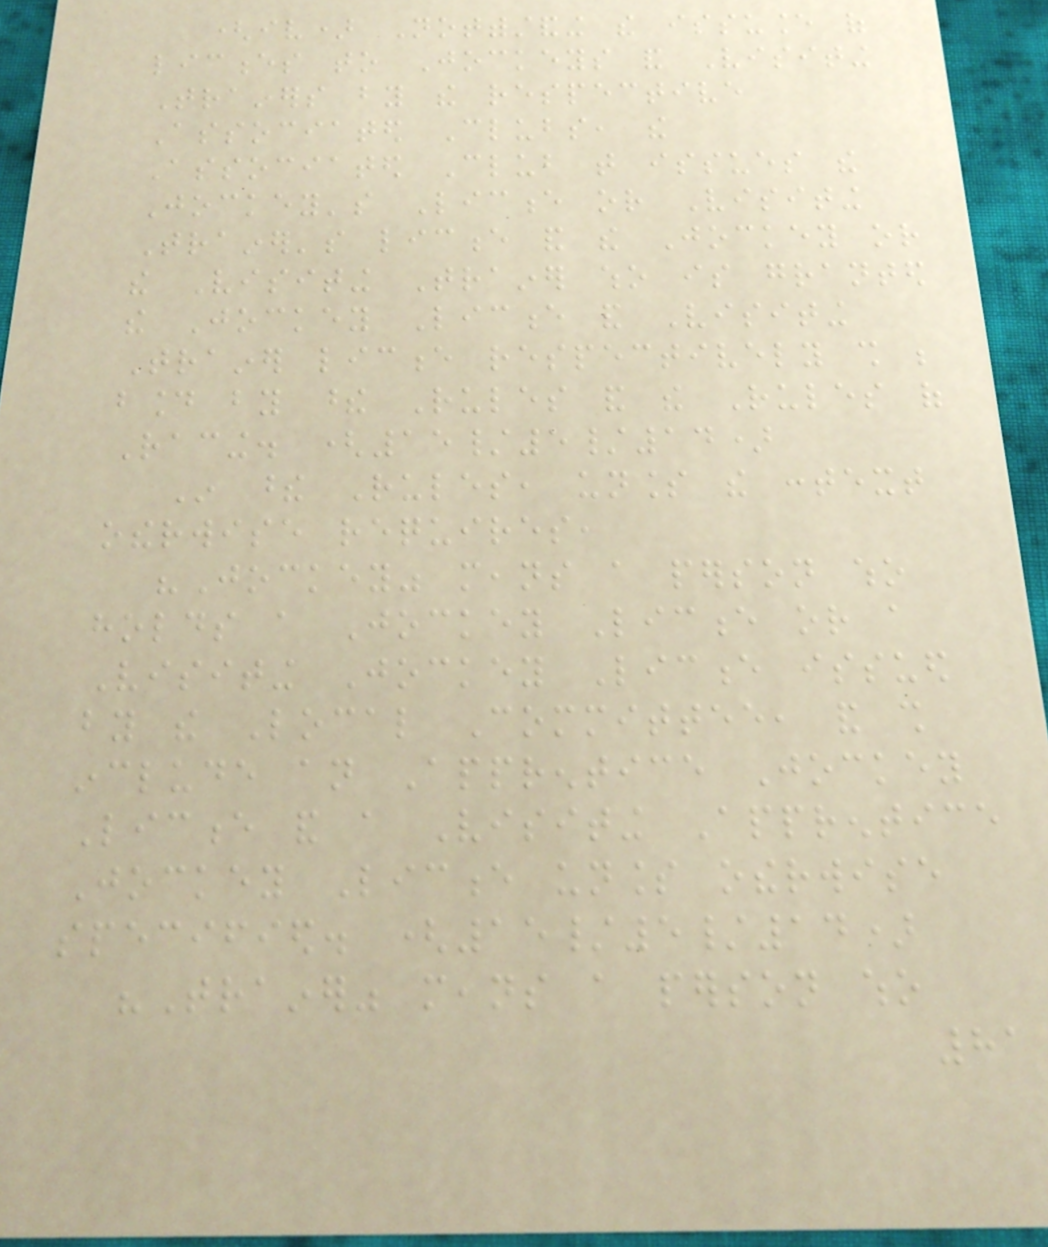(iv) Notwithstanding the issuance of
licences to Jockeys and Visiting
Trainers by the respective
Associated Clubs, the
Associated Club that issues the
Jockey's Licence or Visiting
Trainer's licence and the Jockey or
the Visiting Trainer who is granted
the Jockey Licence and Visiting
Trainer licence respectively shall be
bound by these Rules and the Rules of
Racing. (15/5/14)
In these Rules, unless the context
otherwise requires,
"Jockey" means a person who
holds a Jockey Licence or a
Visiting Jockey Licence issued
by the Local Committee, and shall
include an Apprentice Jockey
Licence and a Visiting Apprentice
Jockey Licence unless otherwise
specified. (15/5/14)
"Trainer" means a person who
81
